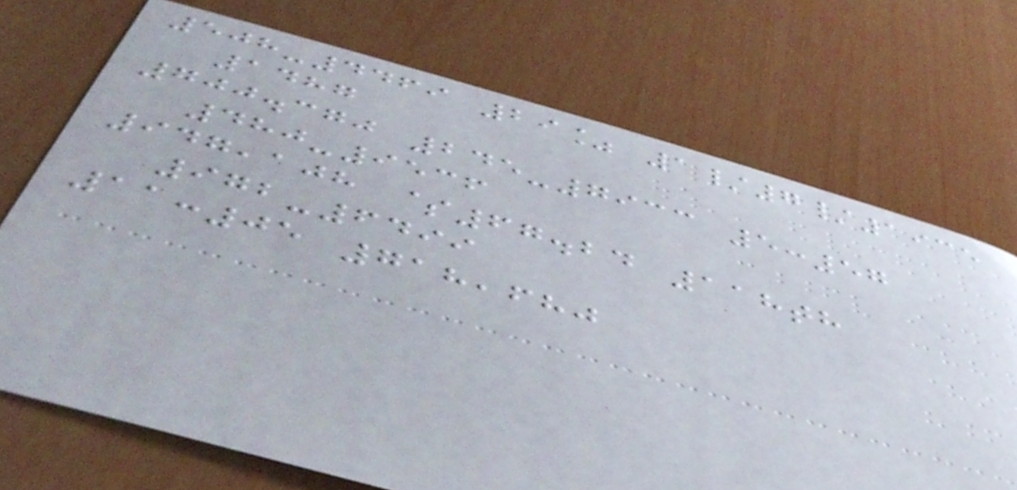508-4469 29% 1/7/1935
1487
700.370 245-7933 5:57
480-9536
947,108 $67.24 118th
972-6499
11:05 718,680
